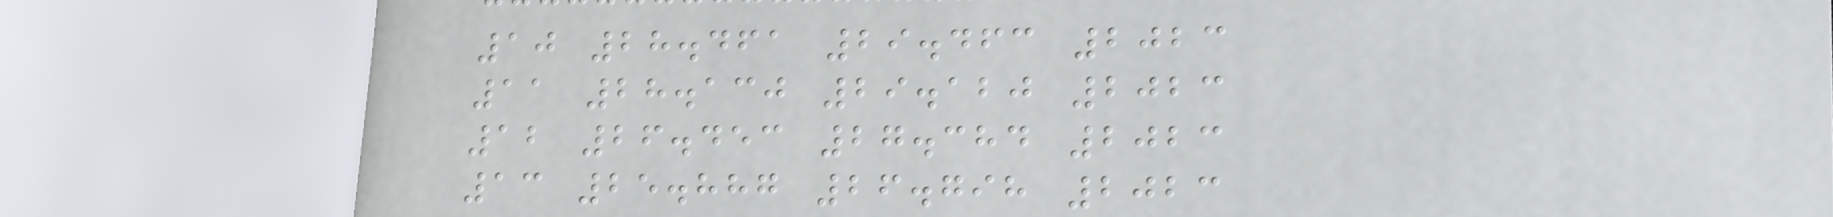10 28.461 29.463 2023
11 28.130 29.120 2023
12 26.453 27.384 2023
13 25.887 26.798 2023
